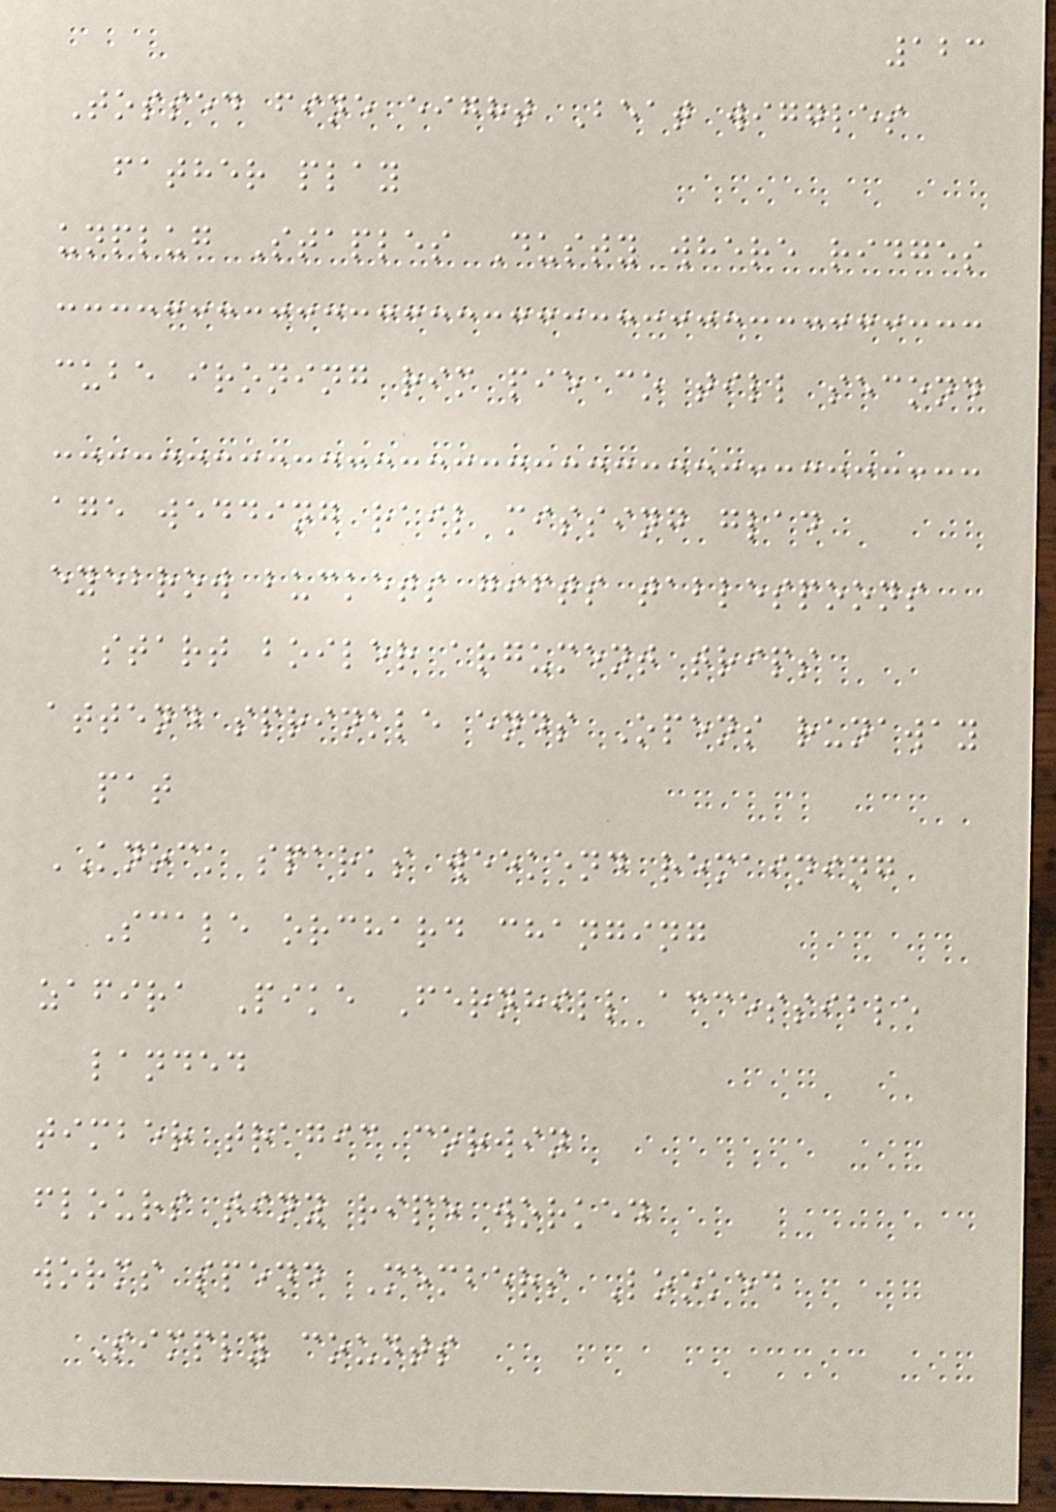123
Tossed fine eight Beat wiggles
father play
unplug Staples Dusty where ridges
cube ironing rim pie co till second
age wedding rail missing glad
eyebrow buckets gifts tablespoons
start boiler argument trips
attend sprinkle ends Opens runaway
pat
KNOCK sparks weekend remaining
Scale orchard changing
zafira Pike Fernhill accessible
landed
timber tragic corwin
flours tiny ripe worked
worms spend Members Looked
Simply counts
